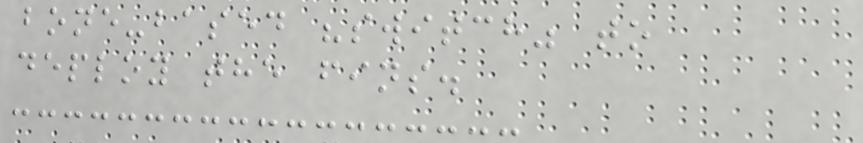bone-based "switch" to
deploy the fins.
